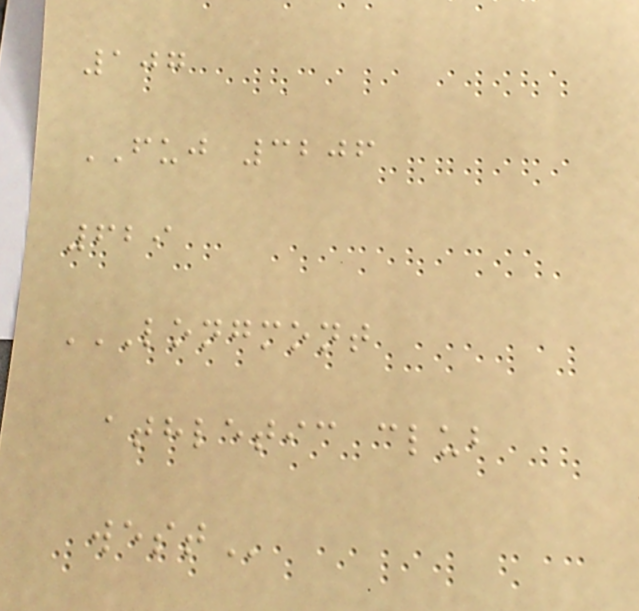107
FUJ 3206
629
LONGMONT
ATHLETIC CLUB
WEST
